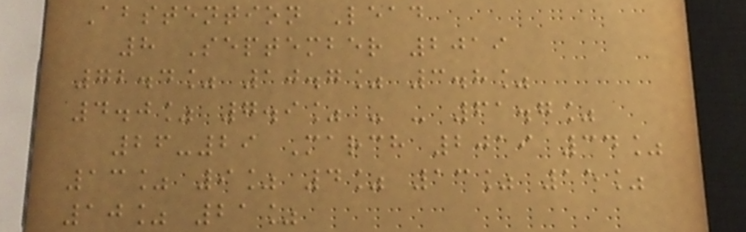Abstention Lead
8 September 2019
72.4% 10.7% 3.8%
4.0% 7.9% - - 61.7%
26-29 March 2019 34%
13% 9% 4% 13% 15%
10% 21%
